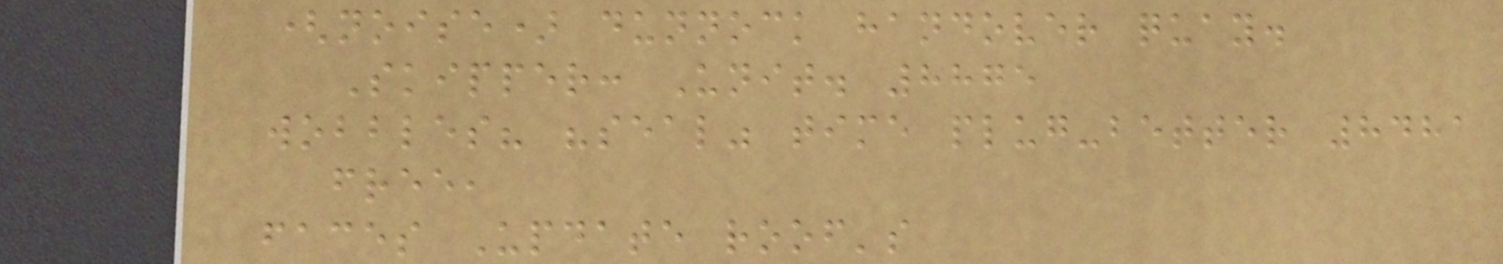(noise) dunnock handover quay.
Skipper: Unit. 8875
wobbles? "seal" time plug-better 8481
free,
faces Update roof's
